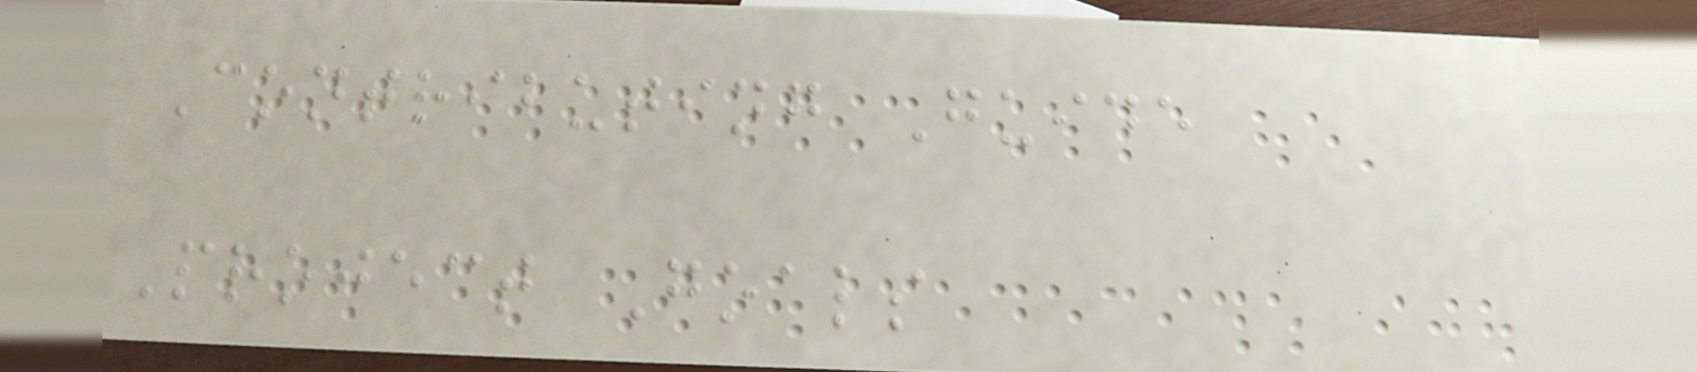Contributing Guide
Project Goals
